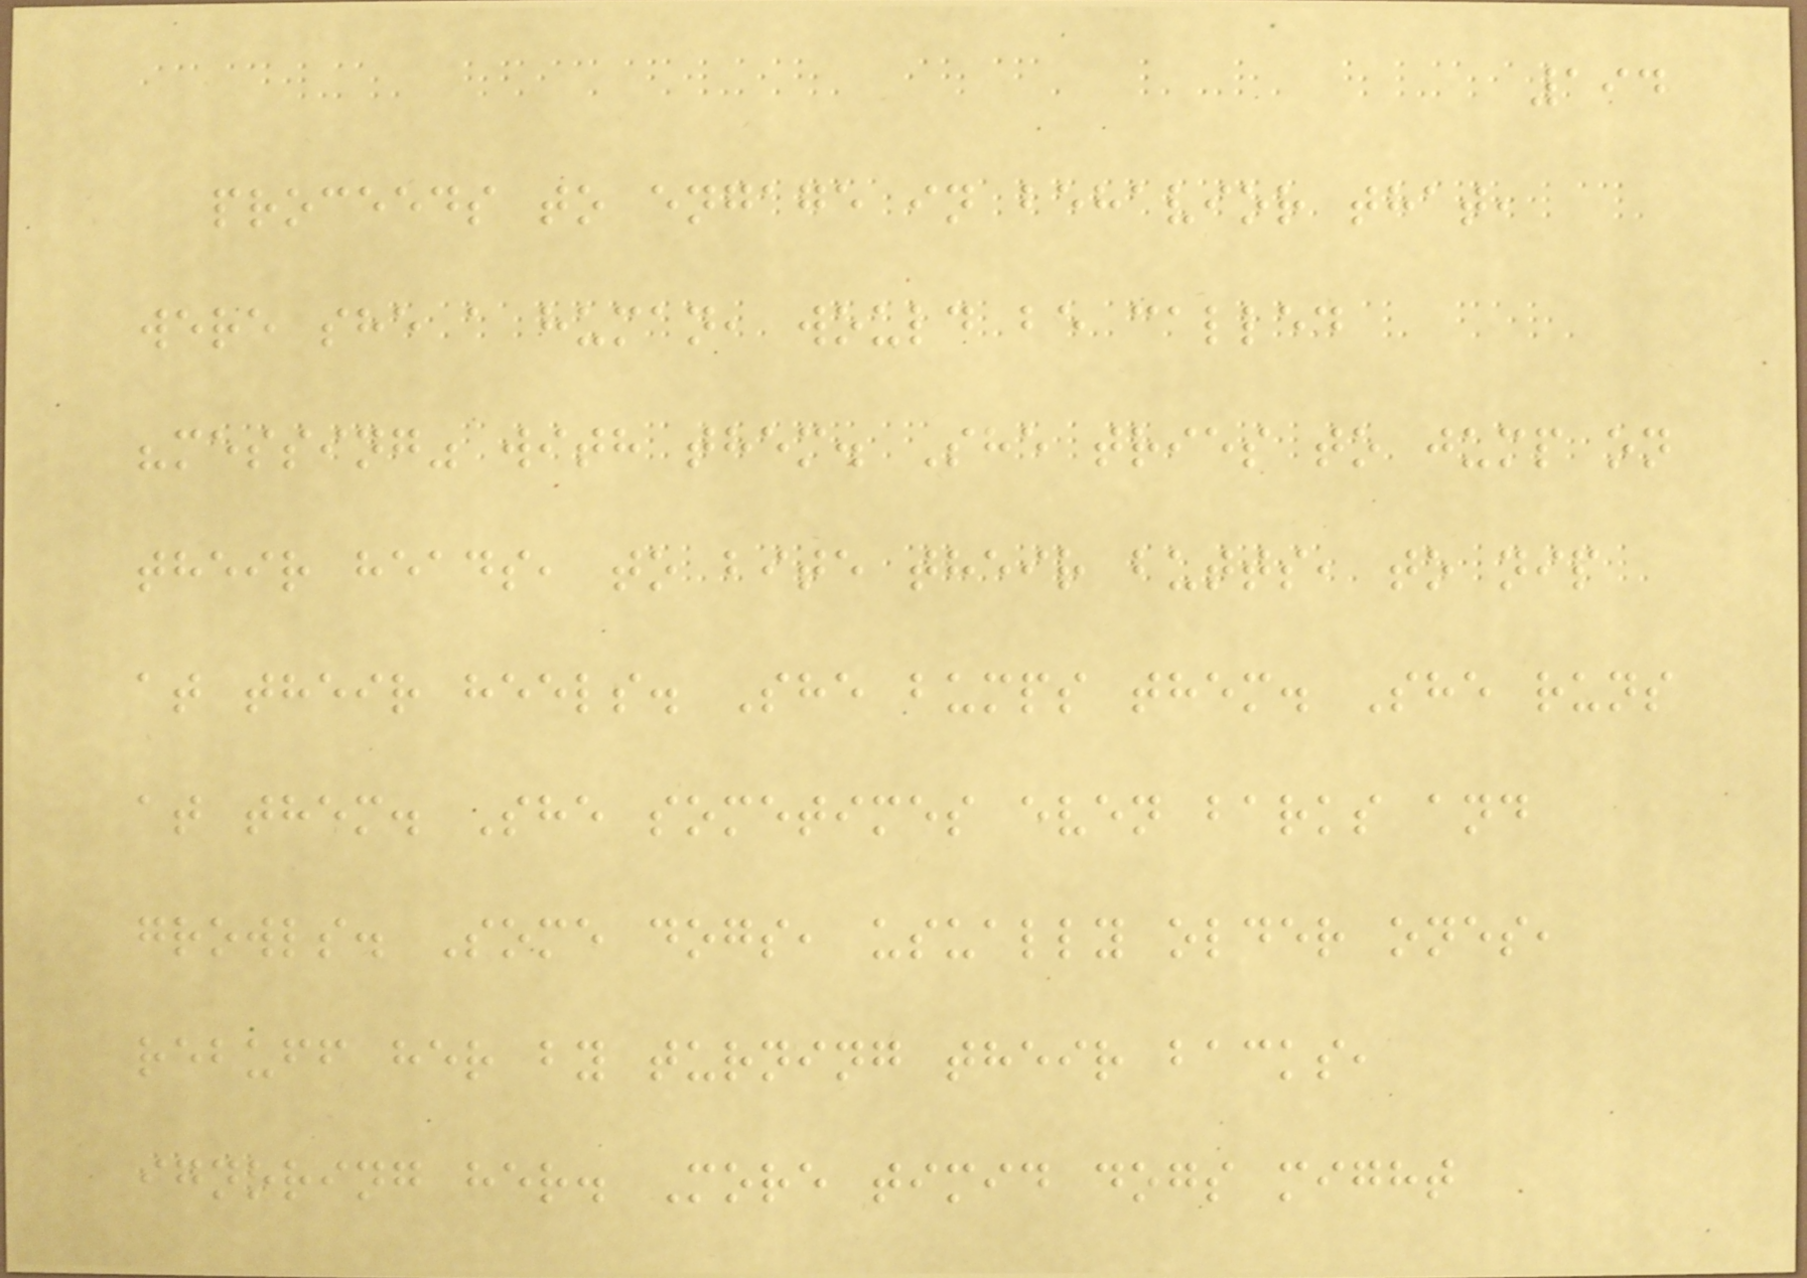194
proceeds to engage in behavior that,
were she a human, would be called
"messing" with them. She tries to jump on
their heads, to bite their butts, to nip
at their heels. She bumps them. She runs
at them. She sometimes even barks and
growls. Some dogs, usually older ones,
rebuff her by turning their backs,
ignoring her. More timid dogs might
